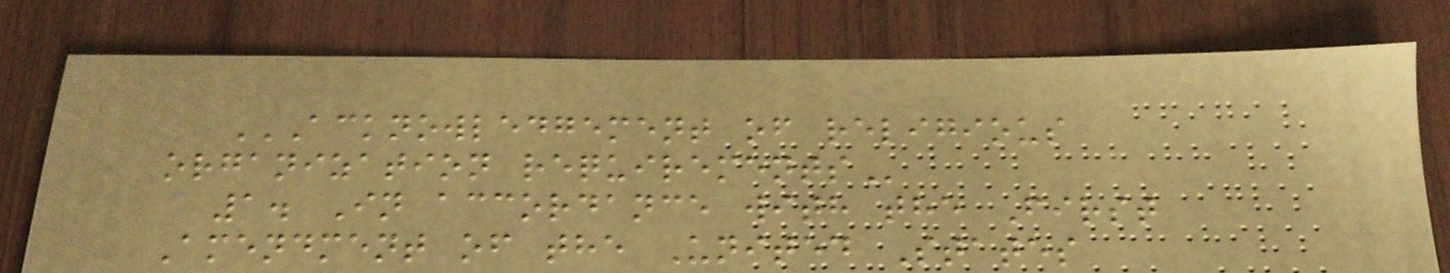ACKNOWLEDGEMENT OF RELIGIOUS
ORGANIZATION REQUIREMENTS
1. In accordance with the First
Amendment of the United States
